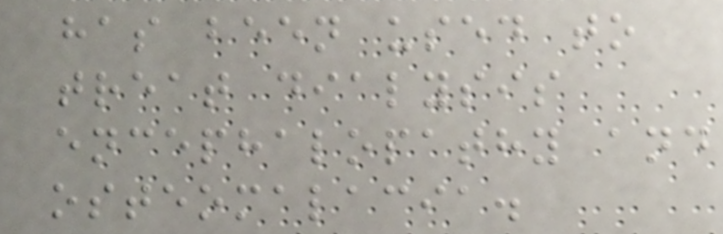has been used to
treat dialysis
encephalopathy and
osteomalacia.
